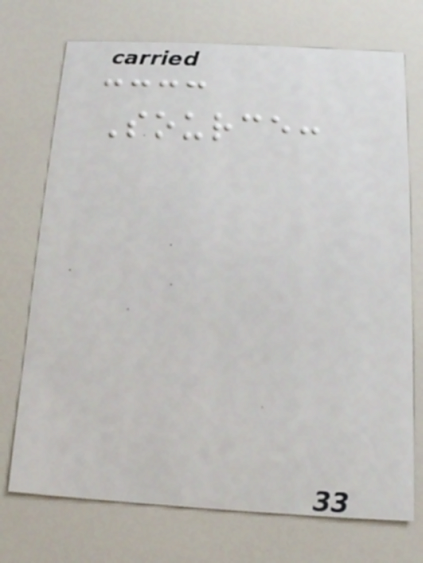Source:
